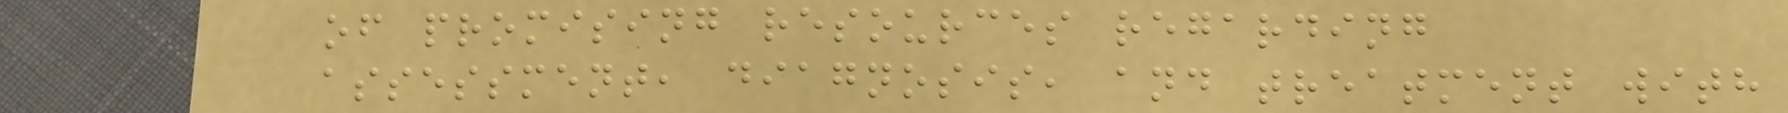of promising resources regarding
assessment, diagnosis, and treatment with
